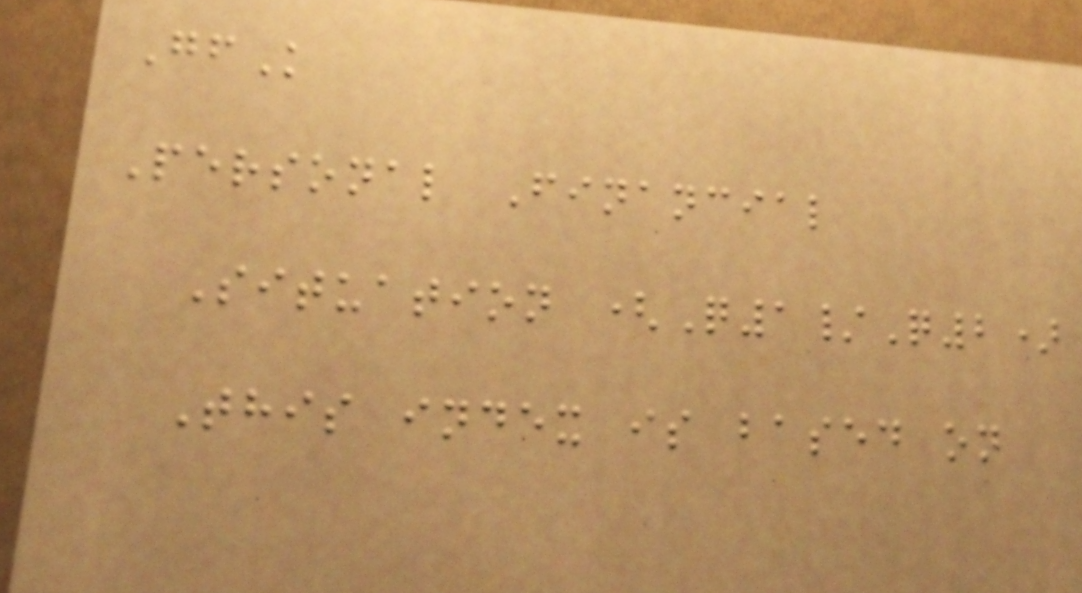GfK
Personal Financial
Situation (Q1/Q2)
This index is based on
